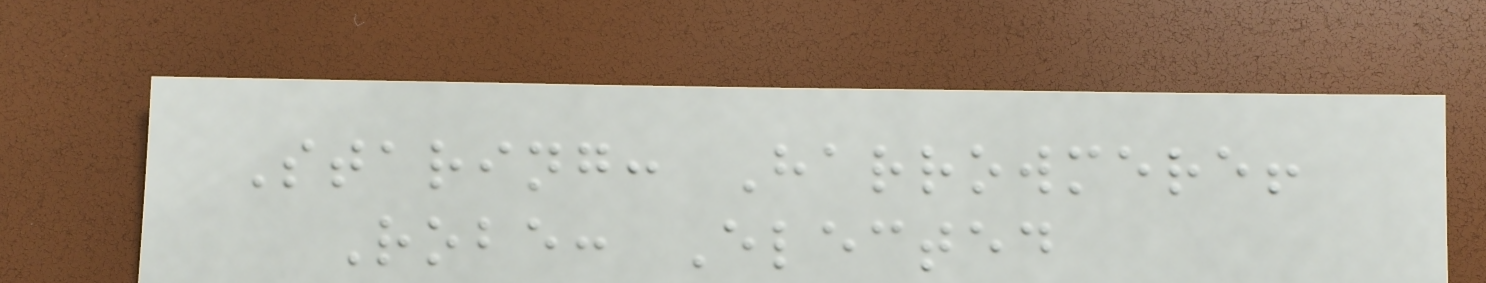Staring: Harrowmere!
Robe: Elected
